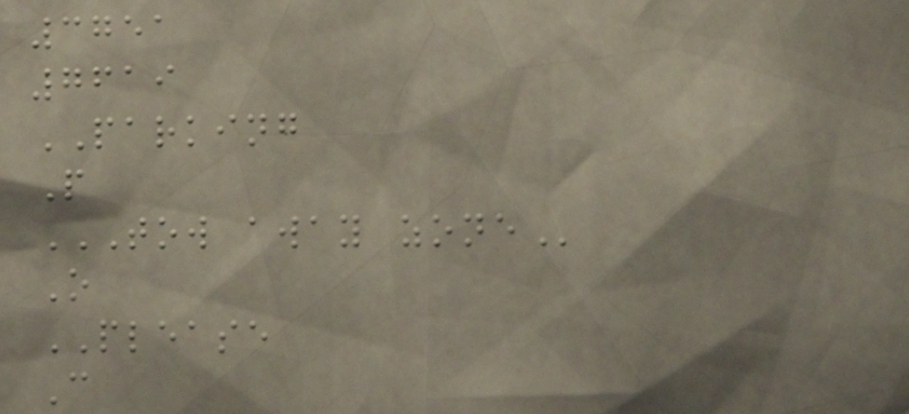3751
7619
PARKING
P
TOW AWAY ZONE
O
PLEASE
C
